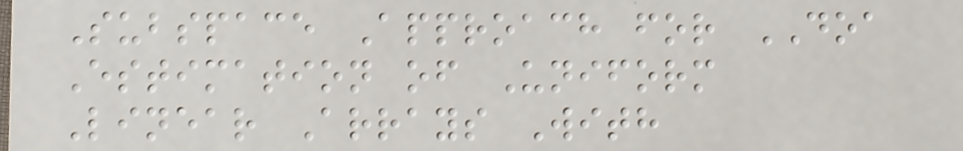Subspace Approach for DOA
Estimation of Uniform
Linear Arrays With
